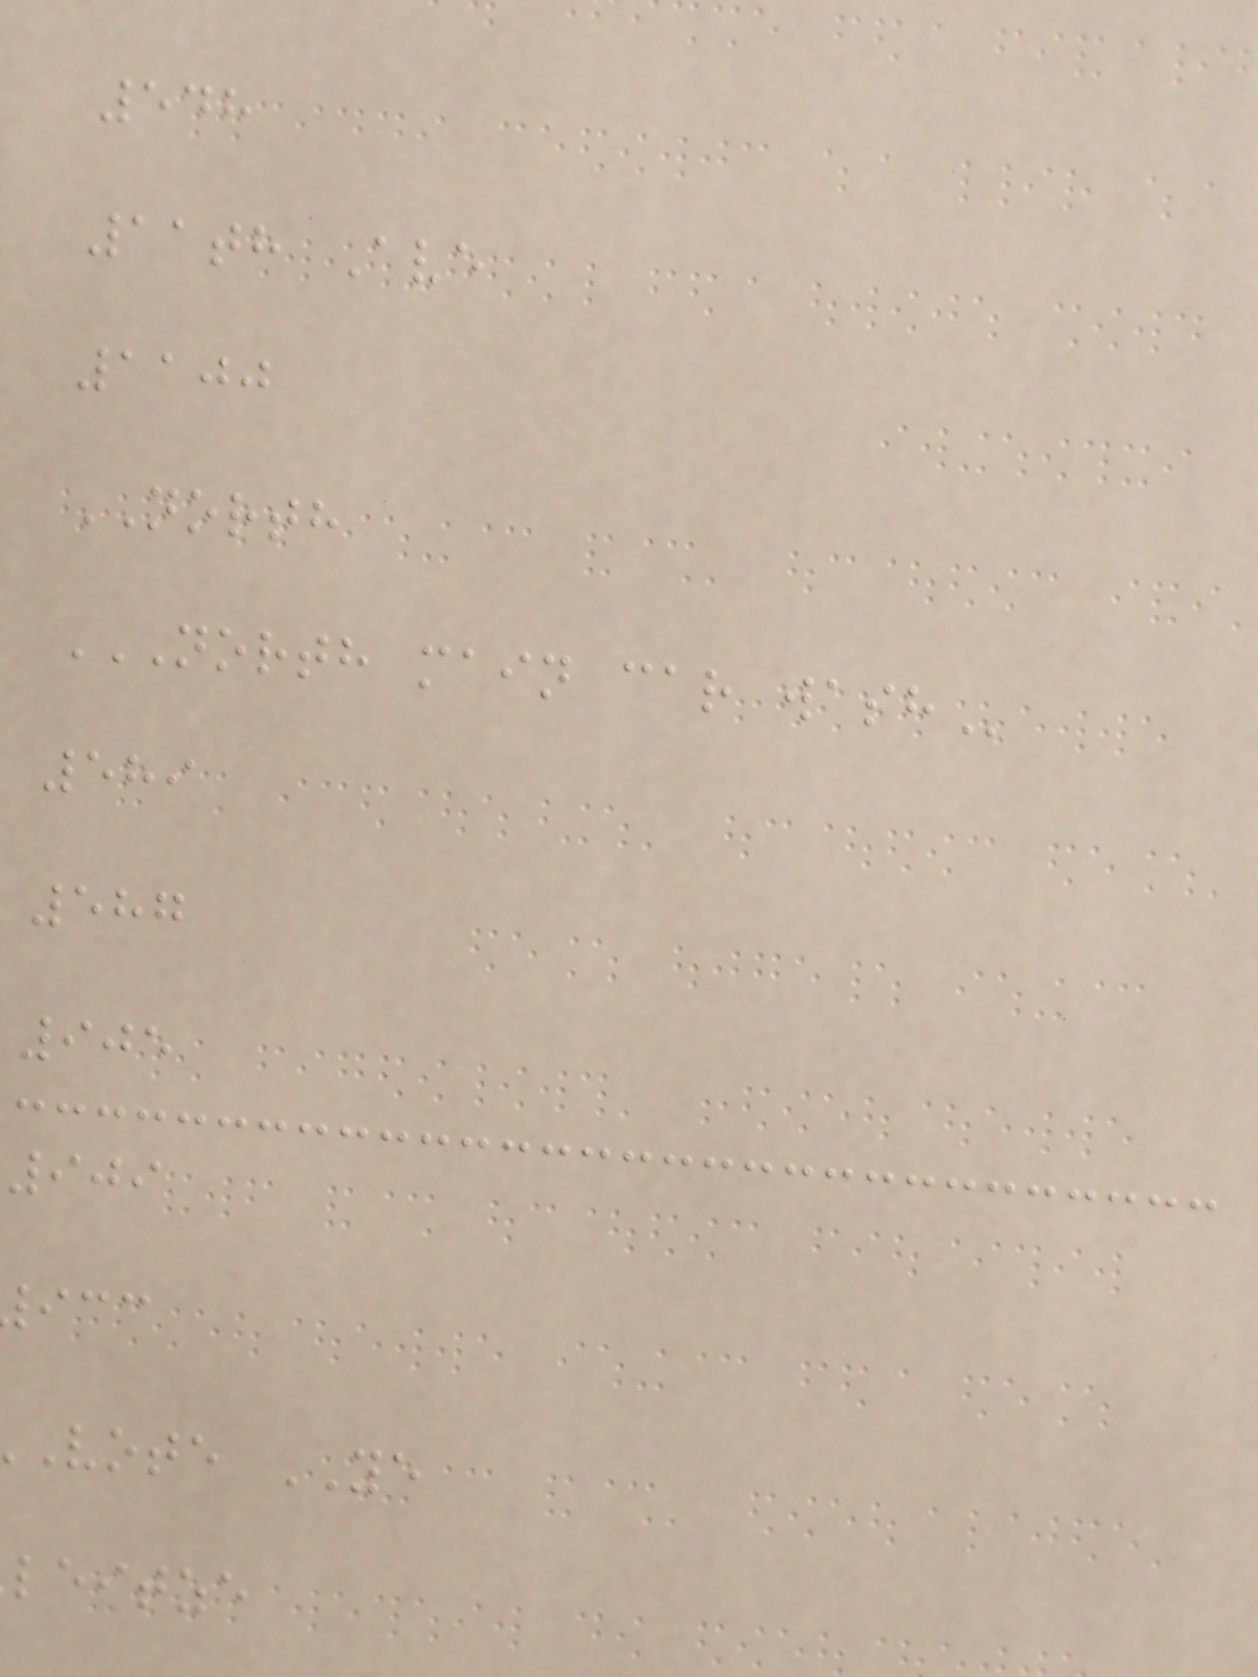548
11th Ave
1100
NORTH
NORTH MAIN CAR WASH
589
587
905
909
vote YE
leitze
